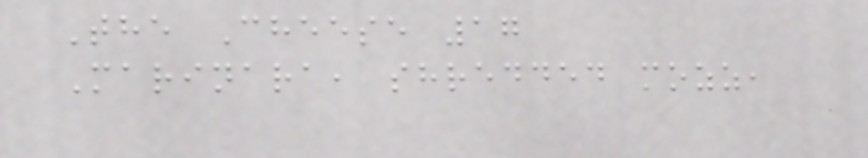The Cheese 17
Marinara, shredded mozz,
